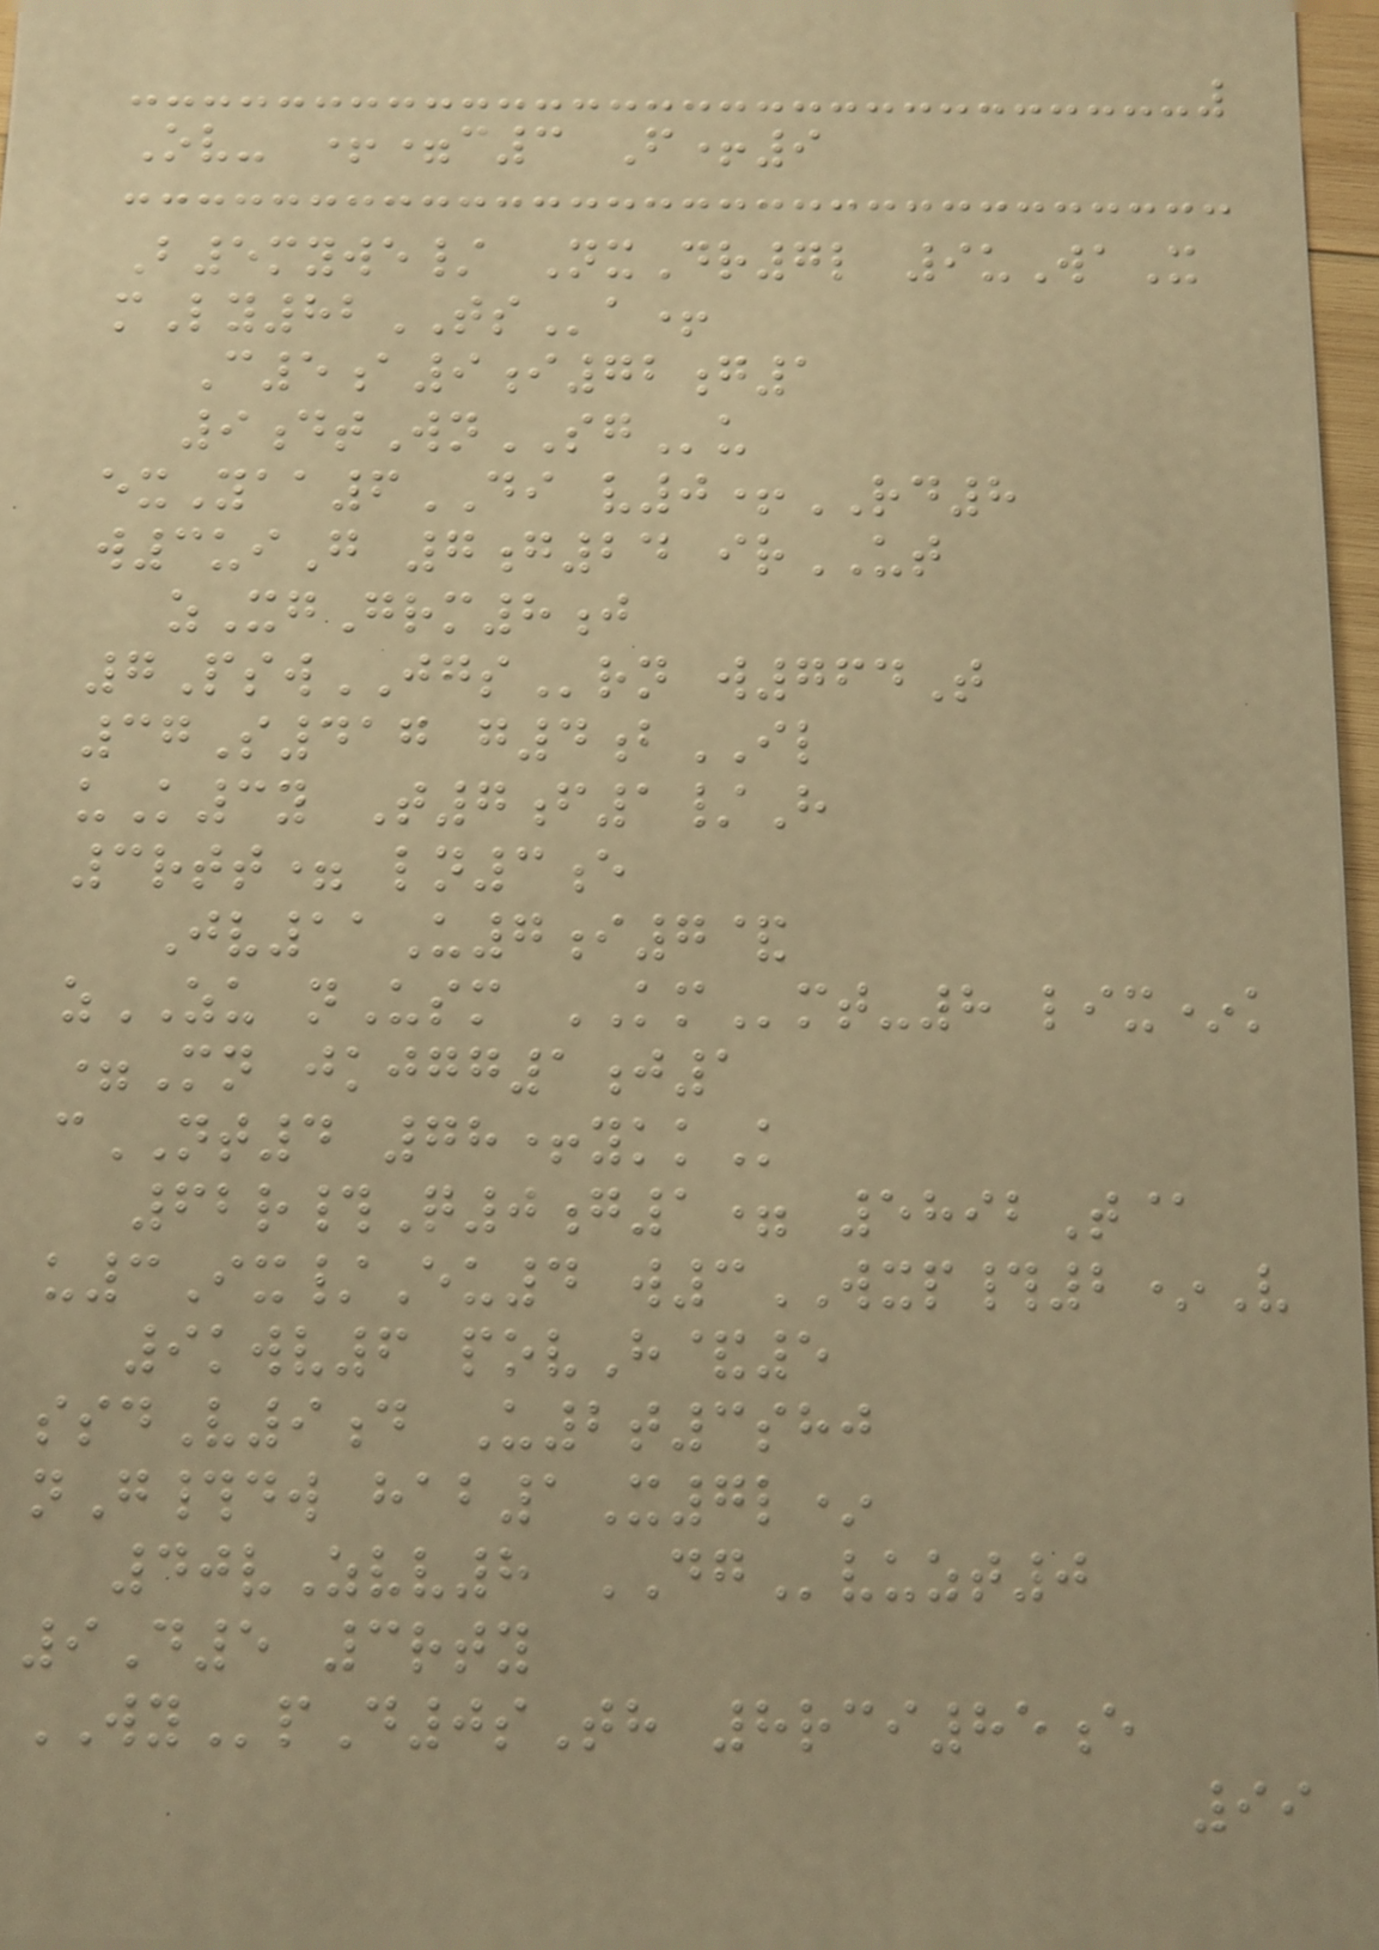Ov- +=c3 F+9
B5mywe/ NxDr7l 9uWaX
mLy82TSa+
C5a9i72g1
9dtWnSGu
exYaa6DI v0+RD8
w3uiG 7g24 irUT
zXgGrm8j
7PswJGSrn w764T
37S417 g4bIL
uK3y T7f1/H
3rtt= ln3e
Jv11U7i7&
zZU nUsm KMmt-8 lix*k
=Mn jkjgg1j1
cNT4 78+ykkK
62r#Q0g1= 5892T@
u3Ix/Eu4 w3WXP#2*V
9kwv6 povH&5
ssdV9d U2t3shj
nG#dw hab1X7l*
40vZvv8 DGvuzt0
9D5 3rty
WYpD0sTh 8rci85e
99
